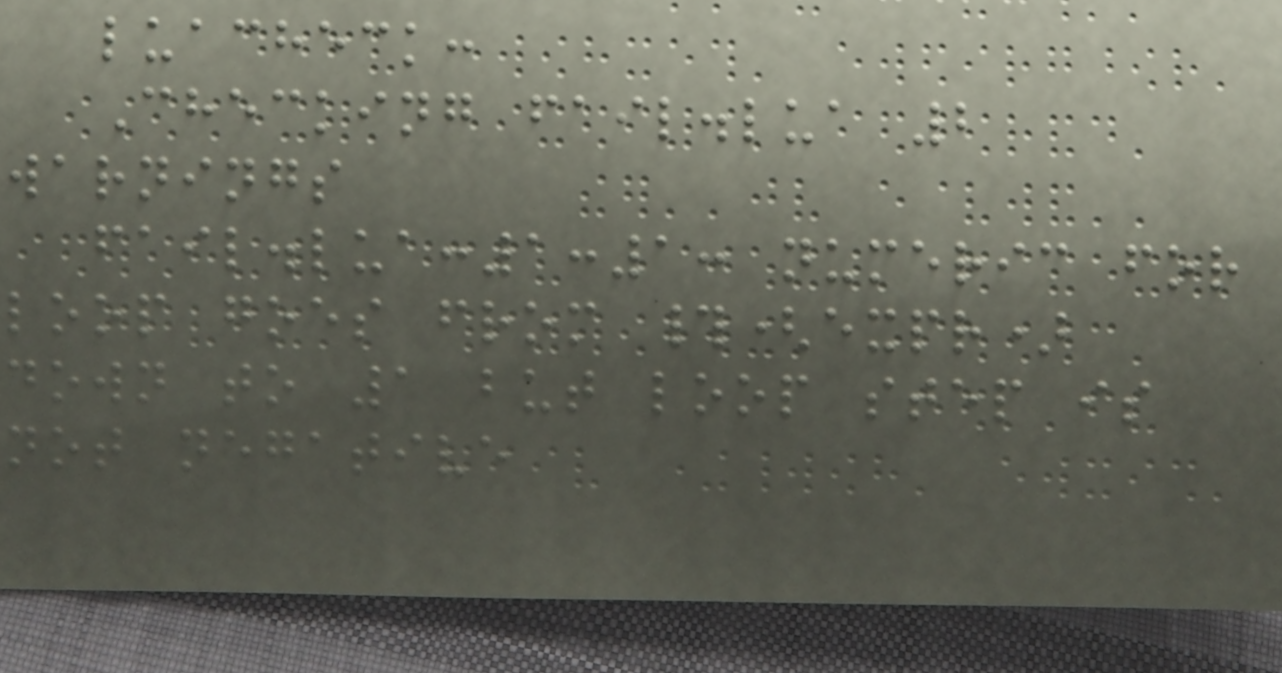luacheck:
Checking fail.lua 2
warnings
fail.lua:1:1: numeric for
loop goes from #(expr)
down to 1 but loop step is
not negative
